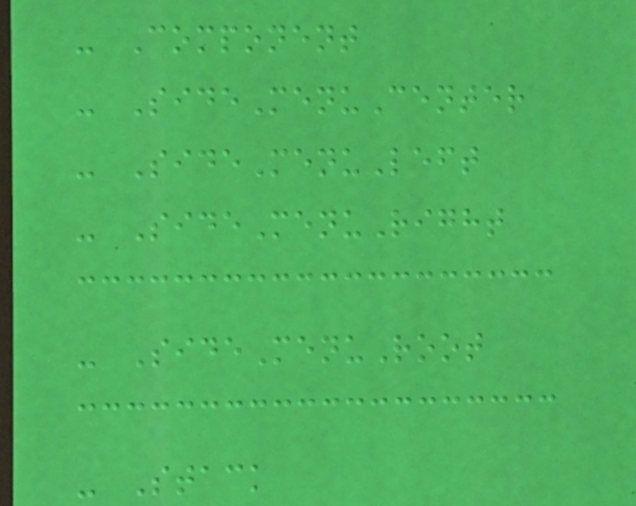- Component
- SideMenuCenter
- SideMenuLeft
- SideMenuRight
- SideMenuRoot
- Stack
